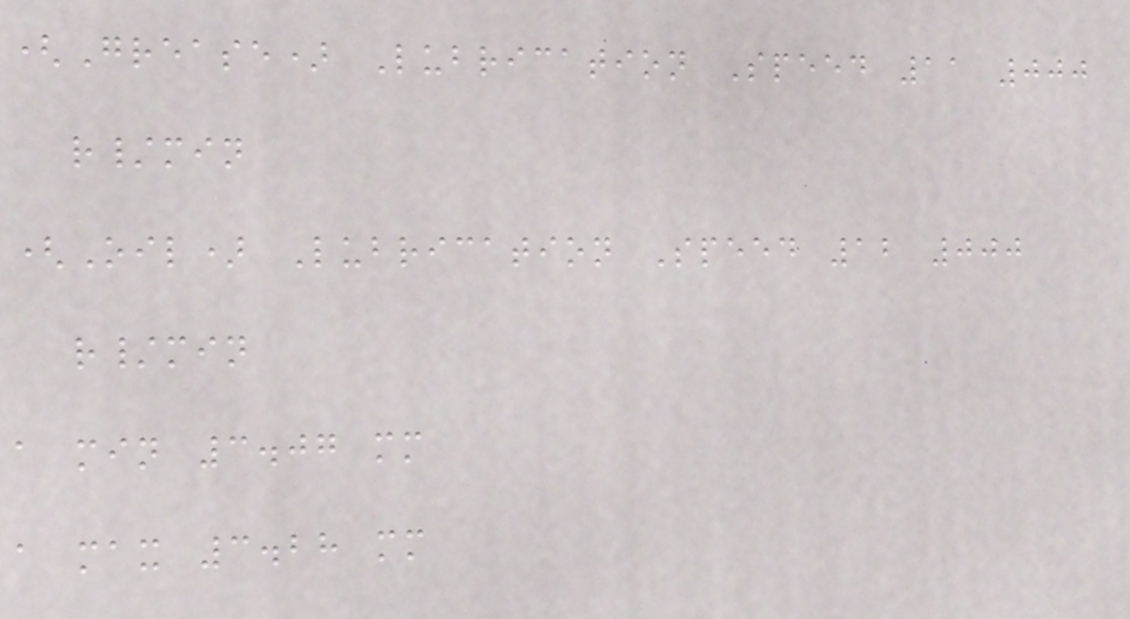(Grease) Lubrication Speed 11 000
r/min
(Oil) Lubrication Speed 12 000
r/min
a min 3.07 mm
a max 3.28 mm
